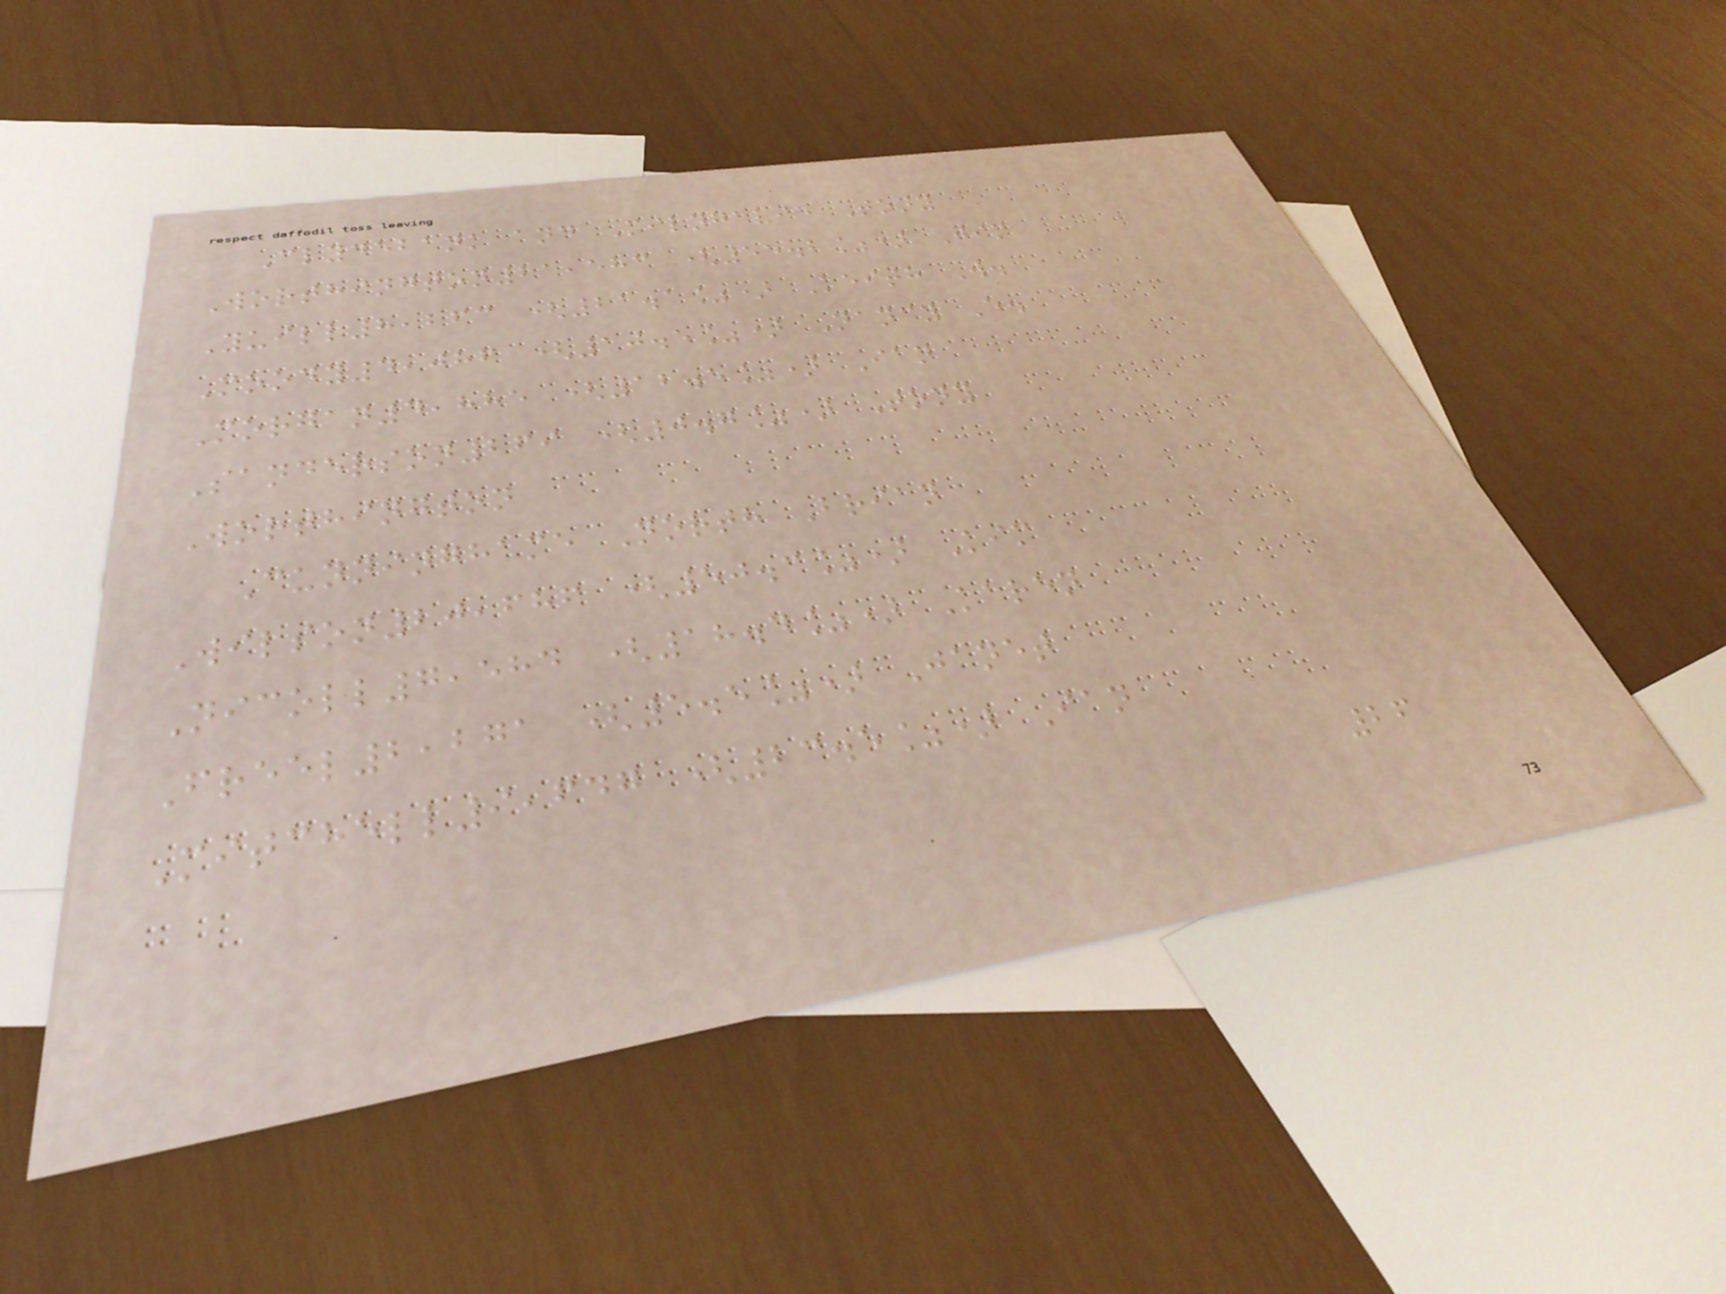Clydebank and Milngavie Tony
Worthington21,583 (55.2%) Jim
Yuill8,263 (21.1%) Keith W.
Moody4,086 (10.5%) Nancy E.
Morgan4,885 (12.5%) Ian
Sanderson269 (0.7%) Tony
Worthington
Cunninghame North Brian
Wilson20,686 (50.3%) Kim
Nicoll7,584 (18.4%) Karen
Freel2,271 (5.5%) Janet
Mitchell9,647 (23.5%) Ian
26
